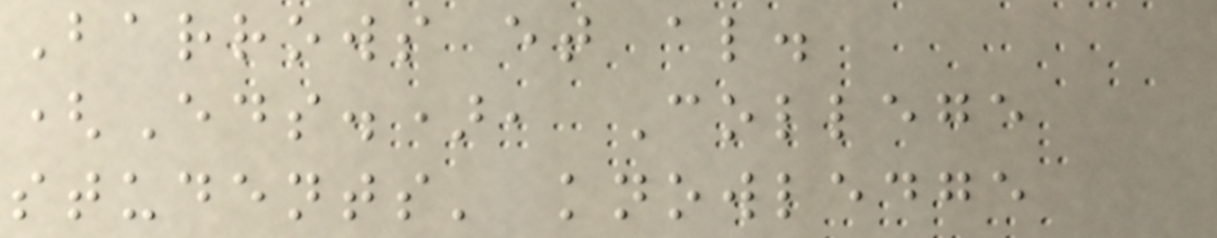Barrows et al.
(Eds.), College
students' knowledge
